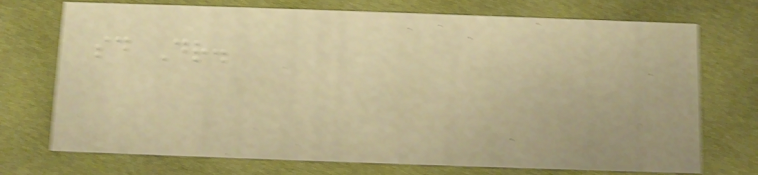said Dr.
